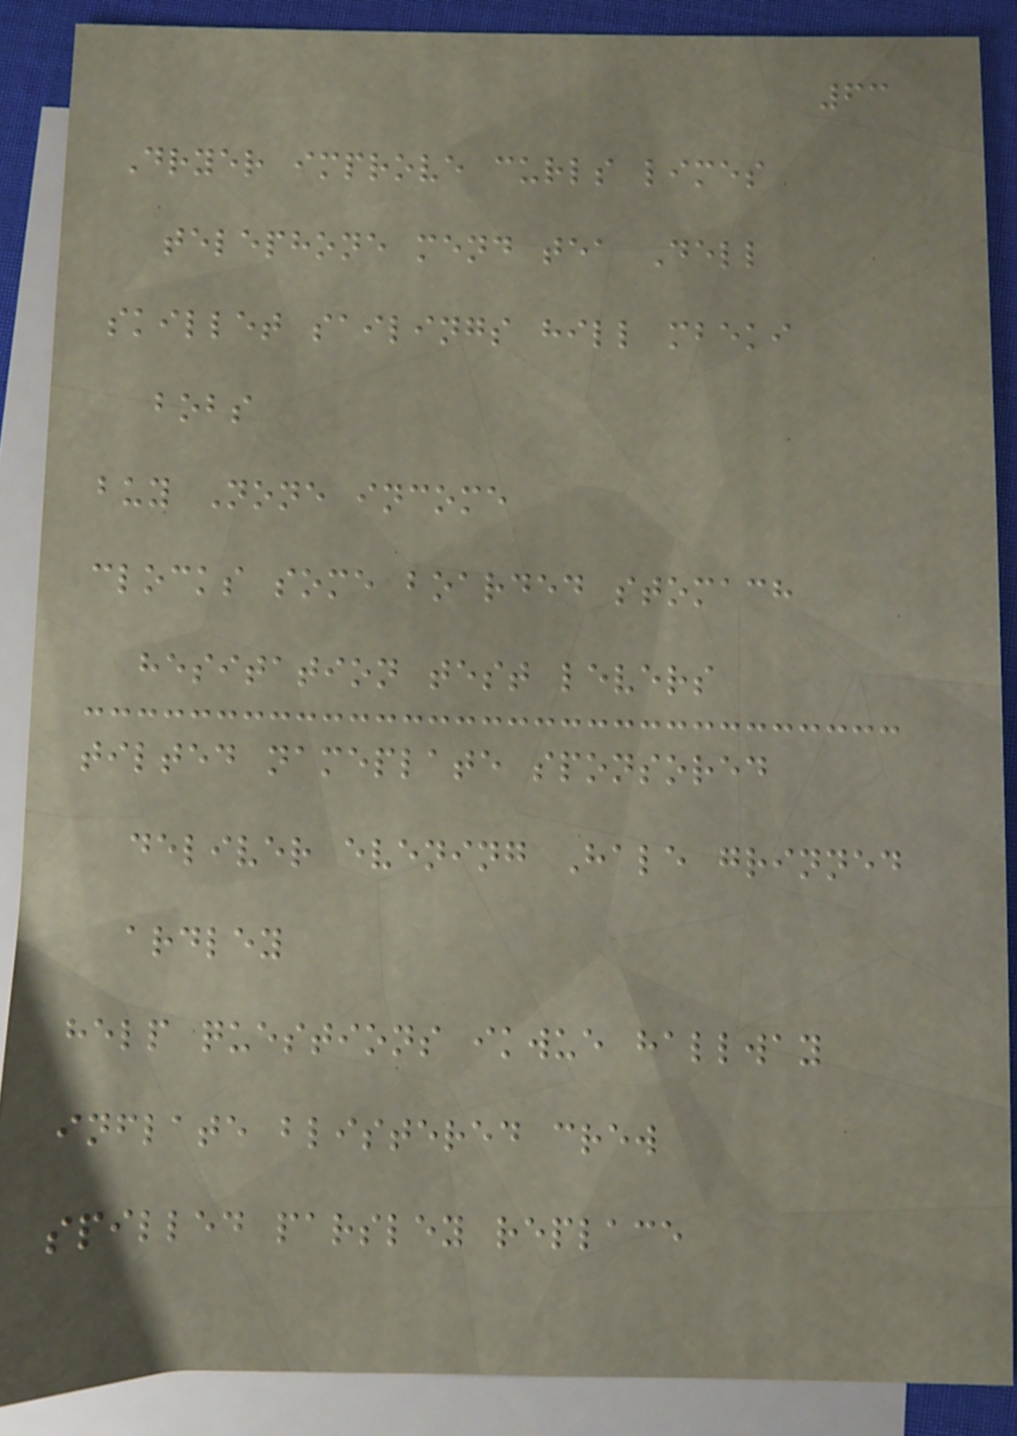63
Dryer improve curls limes
telephone mend tea Dell
skillet sailings hill mbeki
bobs
buy None income
clocks some boarded stomach
hesitation test levers
tilted nameplate sponsored
deliver evening Hale grinned
ardley
help questions ikwue hallway
inflate blistered crew
spilled parsley replace
